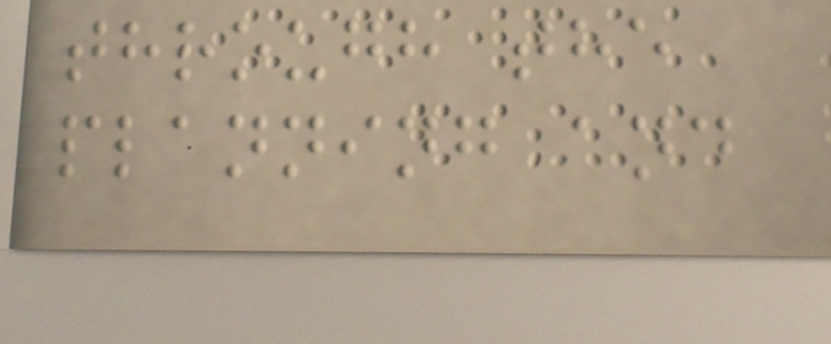through the
planning and
